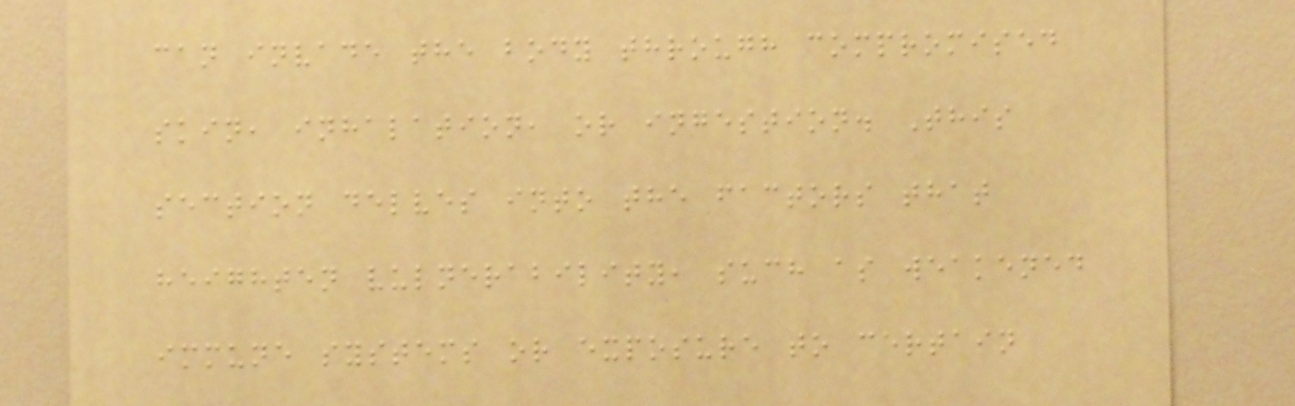can invade the body through compromised
skin, inhalation, or ingestion. This
section delves into the factors that
heighten vulnerability, such as weakened
immune systems or exposure to certain
